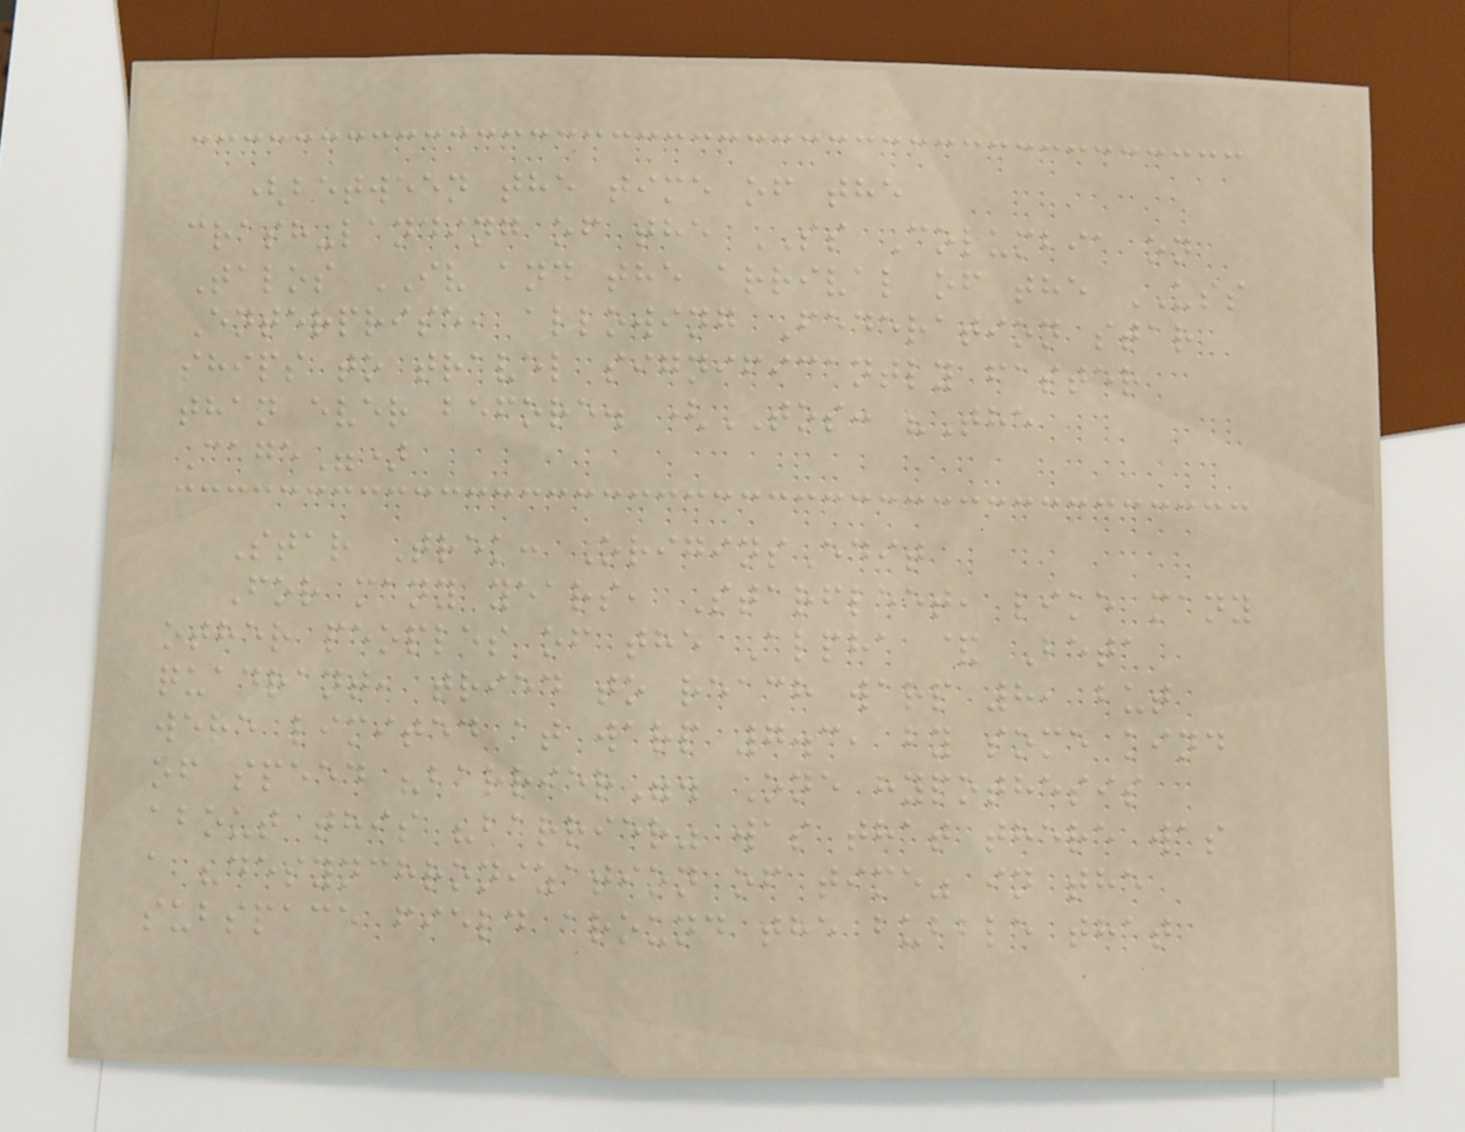(between the time of the
crash-landing of the SS Columbia on
Talos IV and the arrival of the USS
Enterprise, allowing Federation star
ships to travel significantly faster
than ever before. (TOS: "The
Cage")
Star Trek: OriginsEdit
For many years, Starfleet, like many
other peoples of the Alpha & Beta
quadrant, tried to reach warp 8, but
were limited at warp 7.3, by some kind
of speed "barrier". One hypothesis
about this "barrier" was that there was
a "desynchronization of time" in the
subspace field around the bubble that
